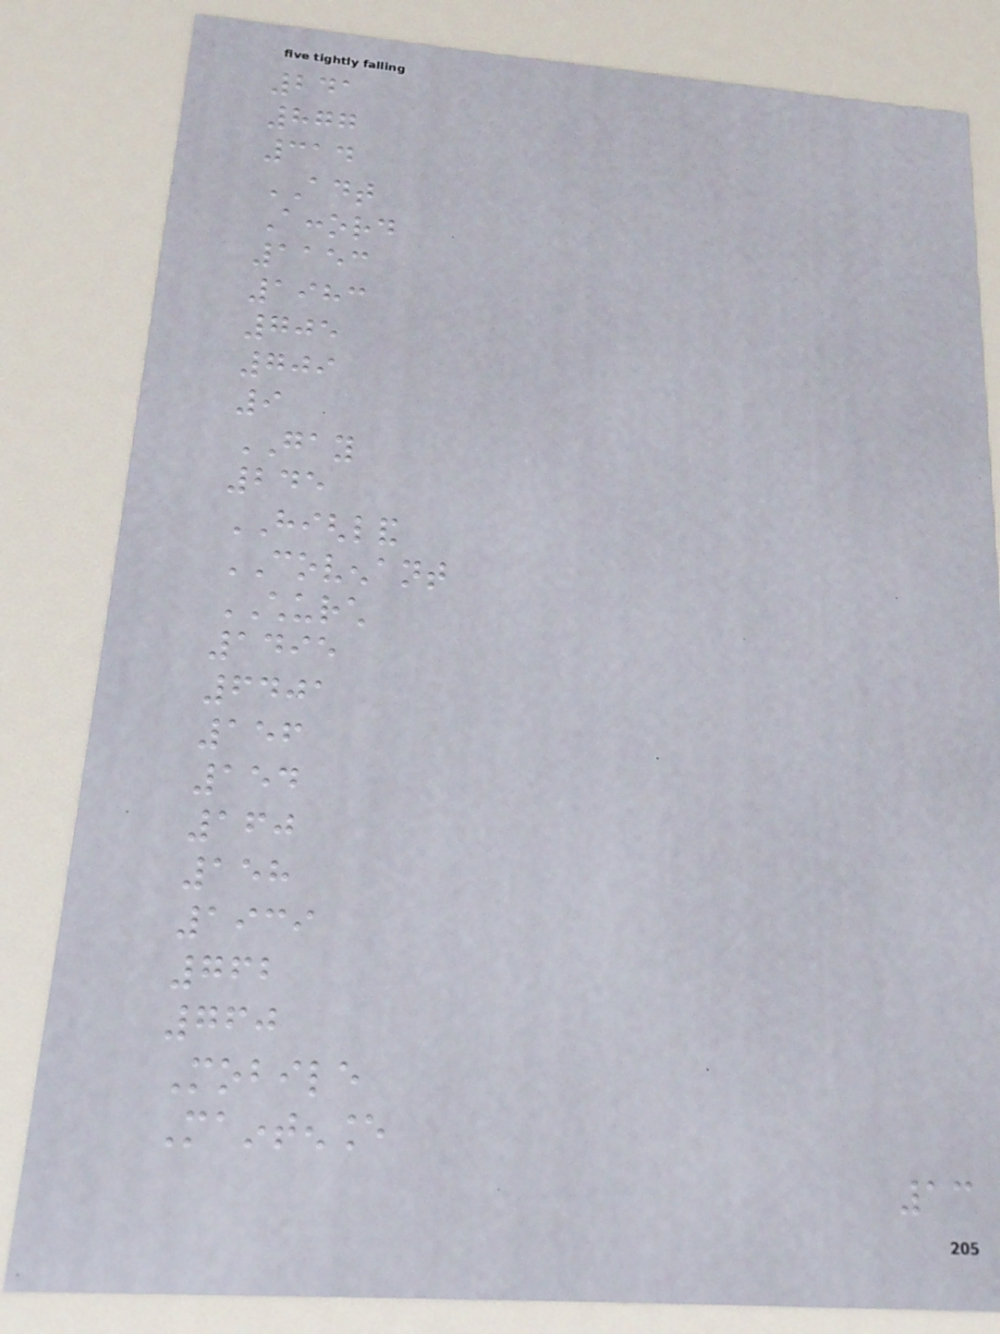241
877
314
ADT
Accord
1153
1983
705
709
9
GAY
245
HIGHLAND
COVENANT
CHURCH
1495
6401
156
154
160
158
1939
762
760
Mobile
Maintenance
13
